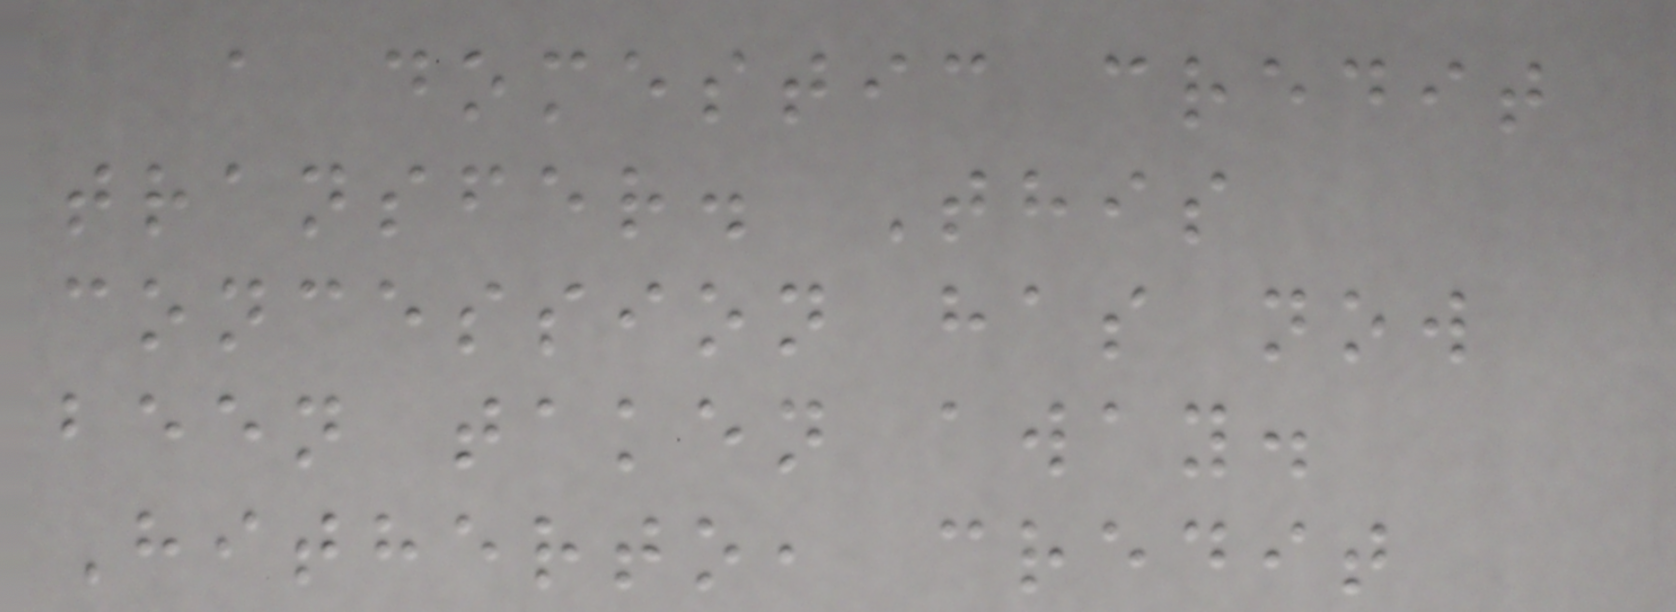a domestic credit
transfer. This
concession has now
been taken away.
Hitherto, credit
